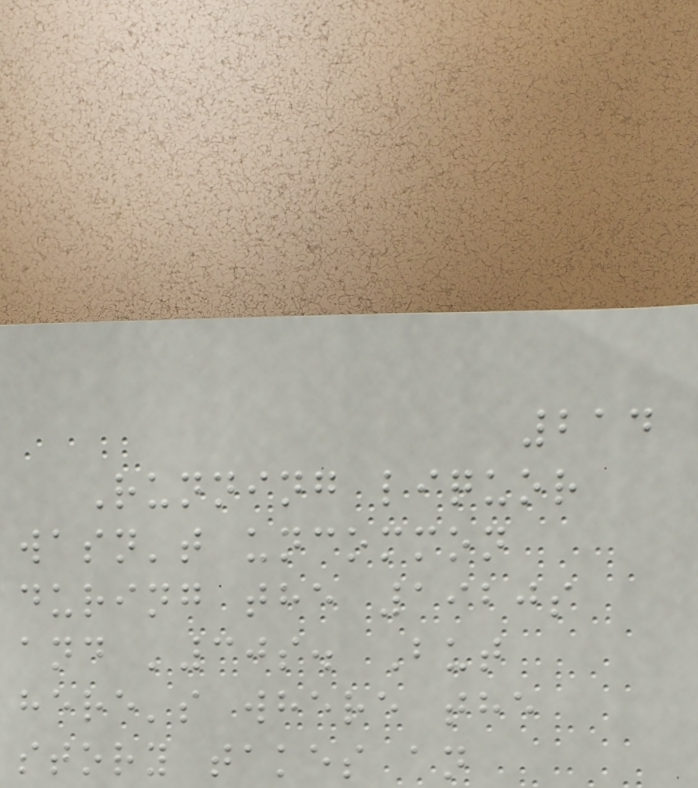214
Running liquor
wasn't uncommon
during the 1920s
and '30s. But
here's where the
story takes an
